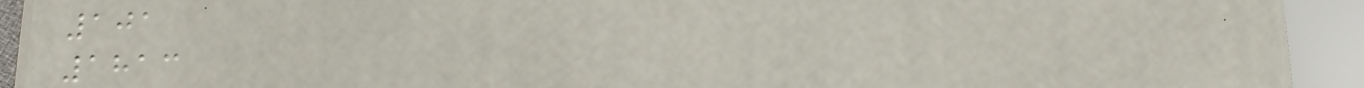101
1813
